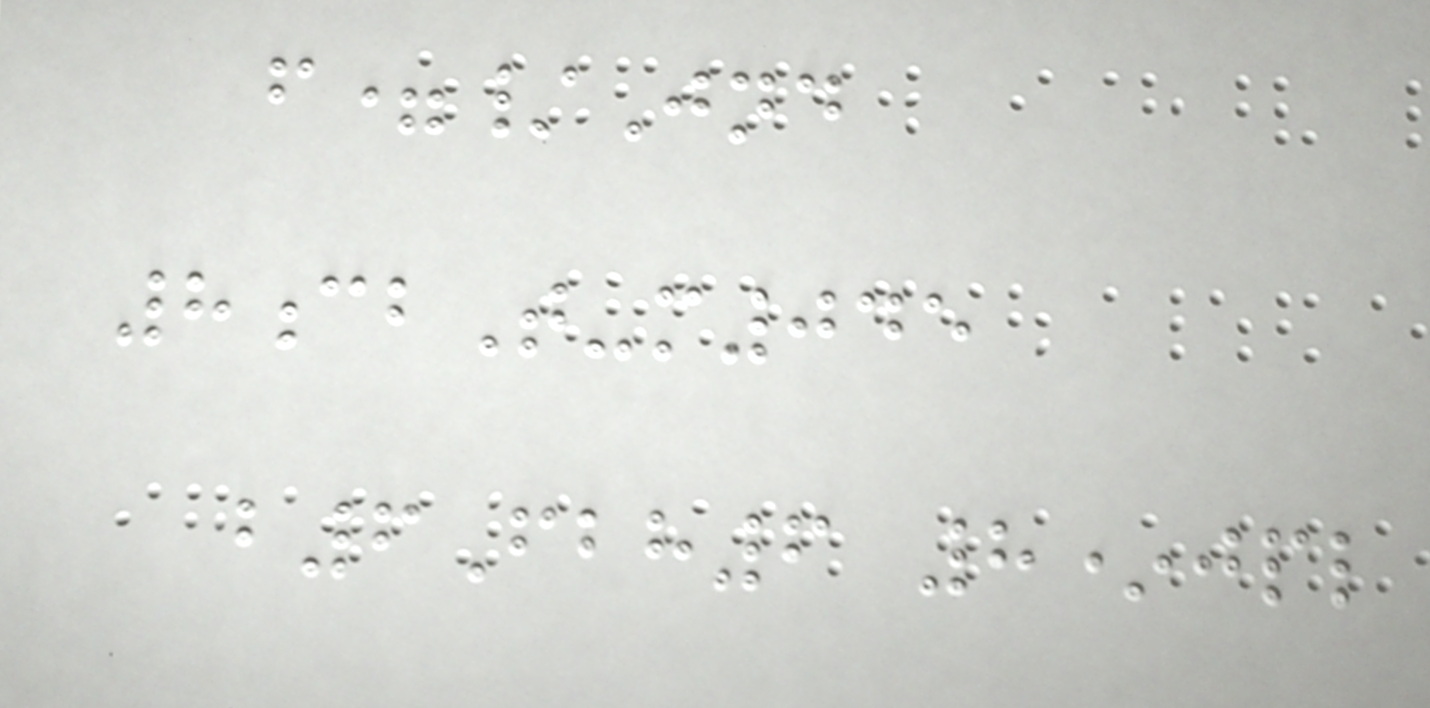f=/Jnd
8cbT-m045
b6Fbh6 8*jpl
